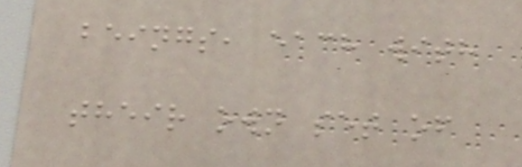beings, each with
their own set of
